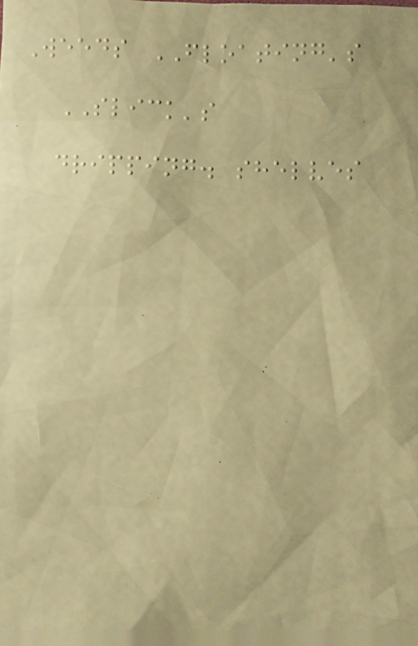Weeds FLOATING's
SLICK's
dripping. shelves
